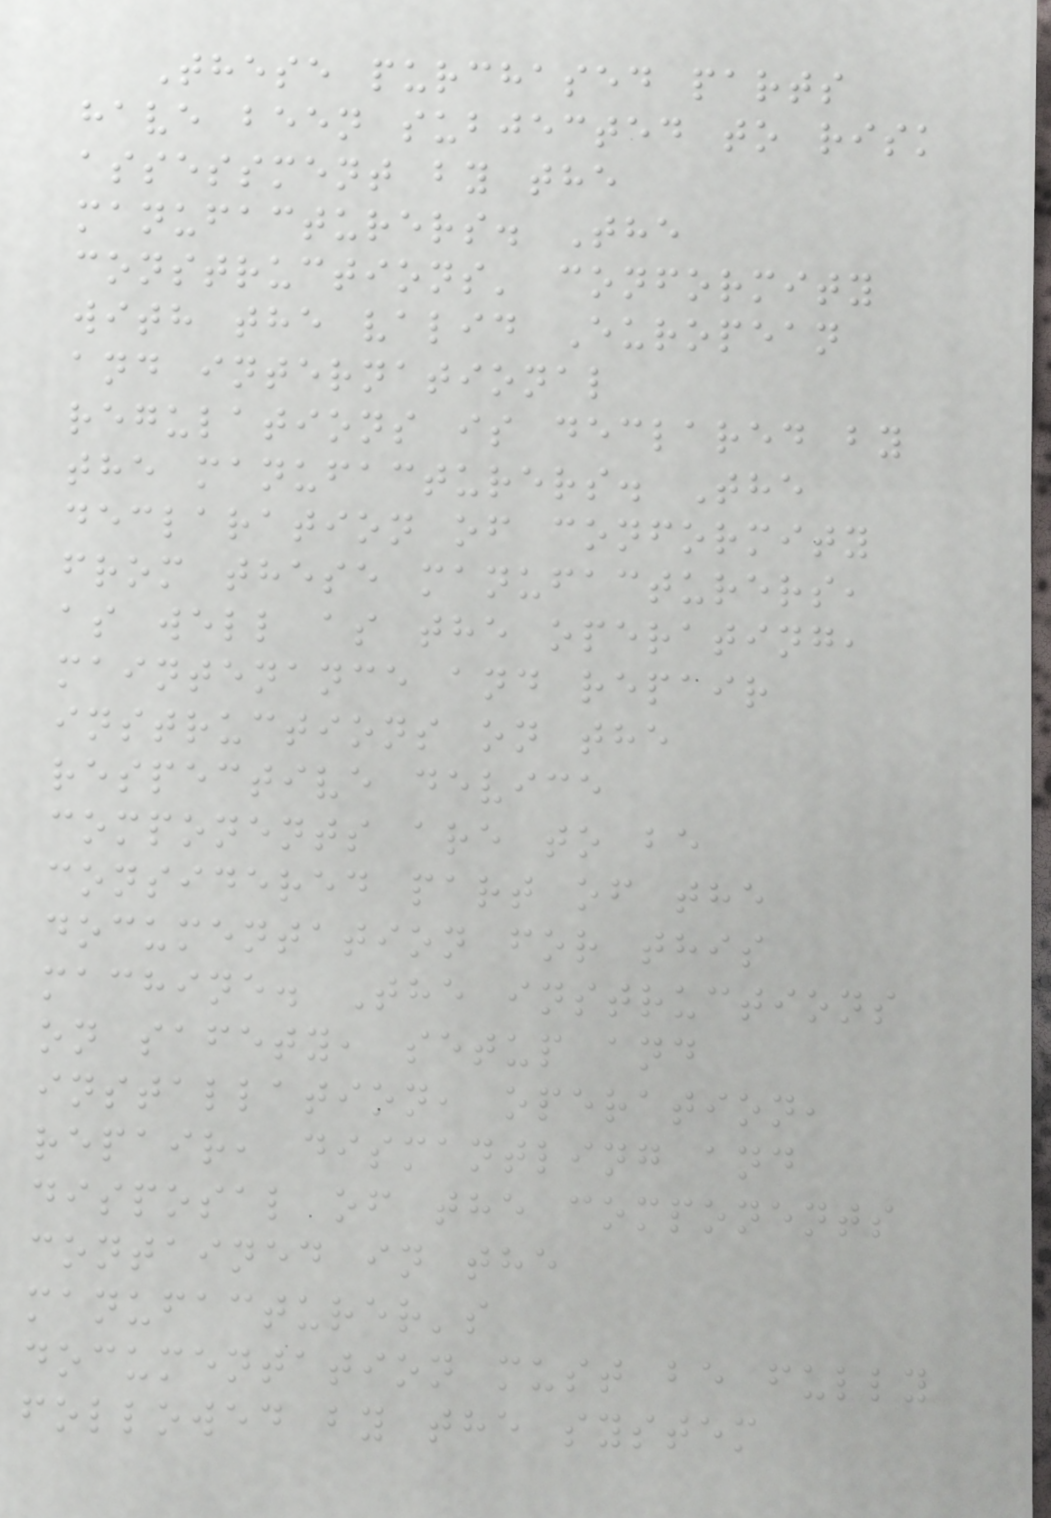These purchased parts
have been subjected to risk
assessment by the
manufacturers. The
constructions' conformity
with the valid European
and international
regulations is declared by
the manufacturers. The
declaration of conformity
from these manufacturers,
as well as the operating,
maintenance and repair
instructions on the
respective device
components are to be
considered part of the
documentation for this
machine. The instructions
on safety, setup and
installation, operation,
repair, dismantling and
disposal of the components
contained in the
manufacturer's
documentation must be fully
followed by the system
